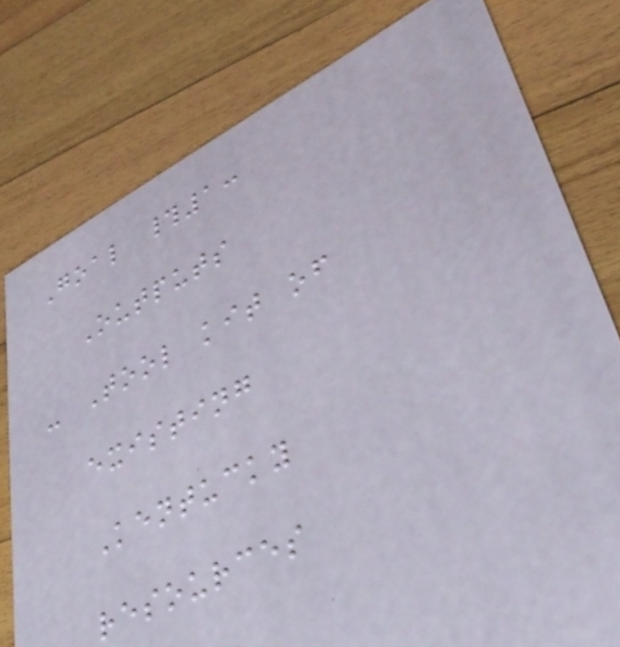Goal #1:
Outputs
- Tool kit of
existing
Kentucky
resources
